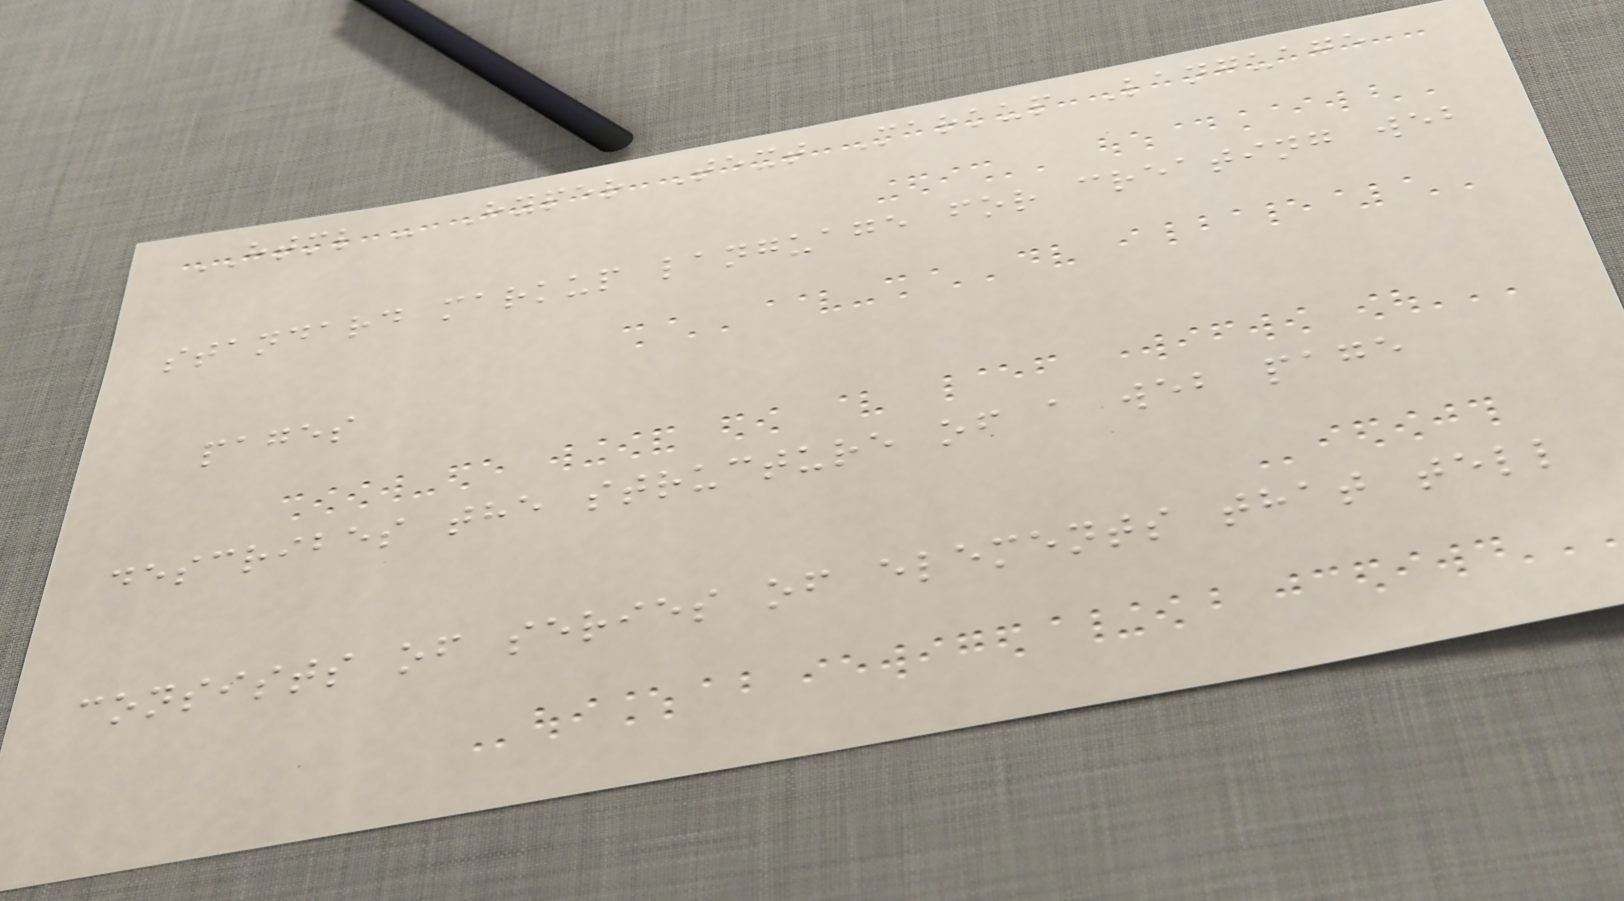HTML - Hyper Text Markup Language
standard markup language for creating web
pages
describes the structure of a web page
consists of series of elements that tell
